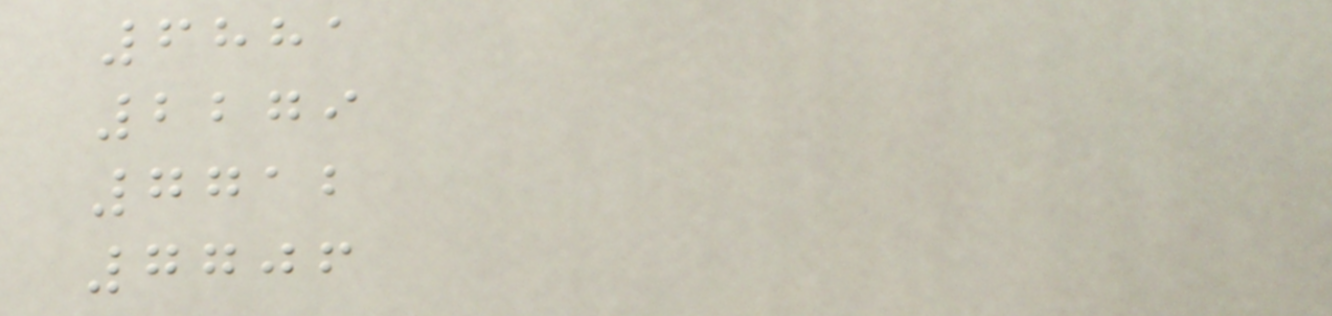6881
2279
7712
7706
